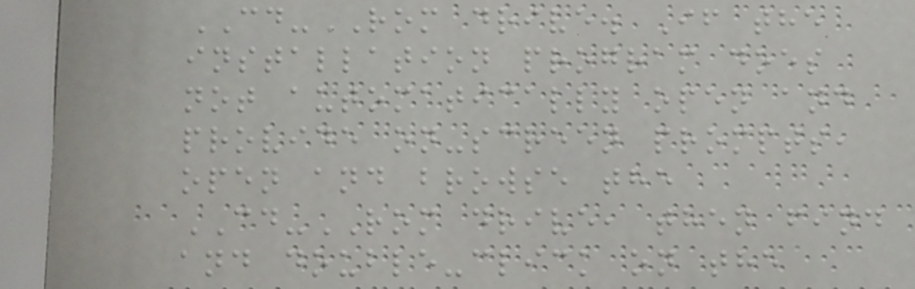CD-ROM drive. If the
installation program does
not automatically open and
provide on-screen prompts,
open and browse the
CD-ROM drive, then find
and double-click on the
